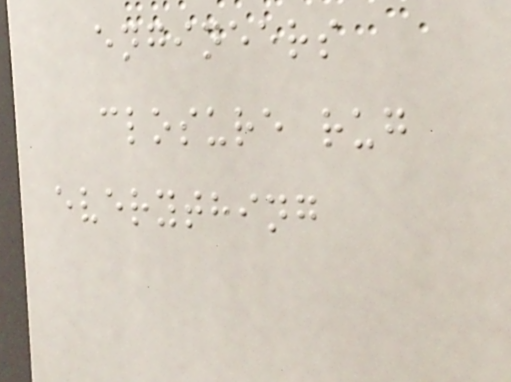engineers
closure rug
everything
